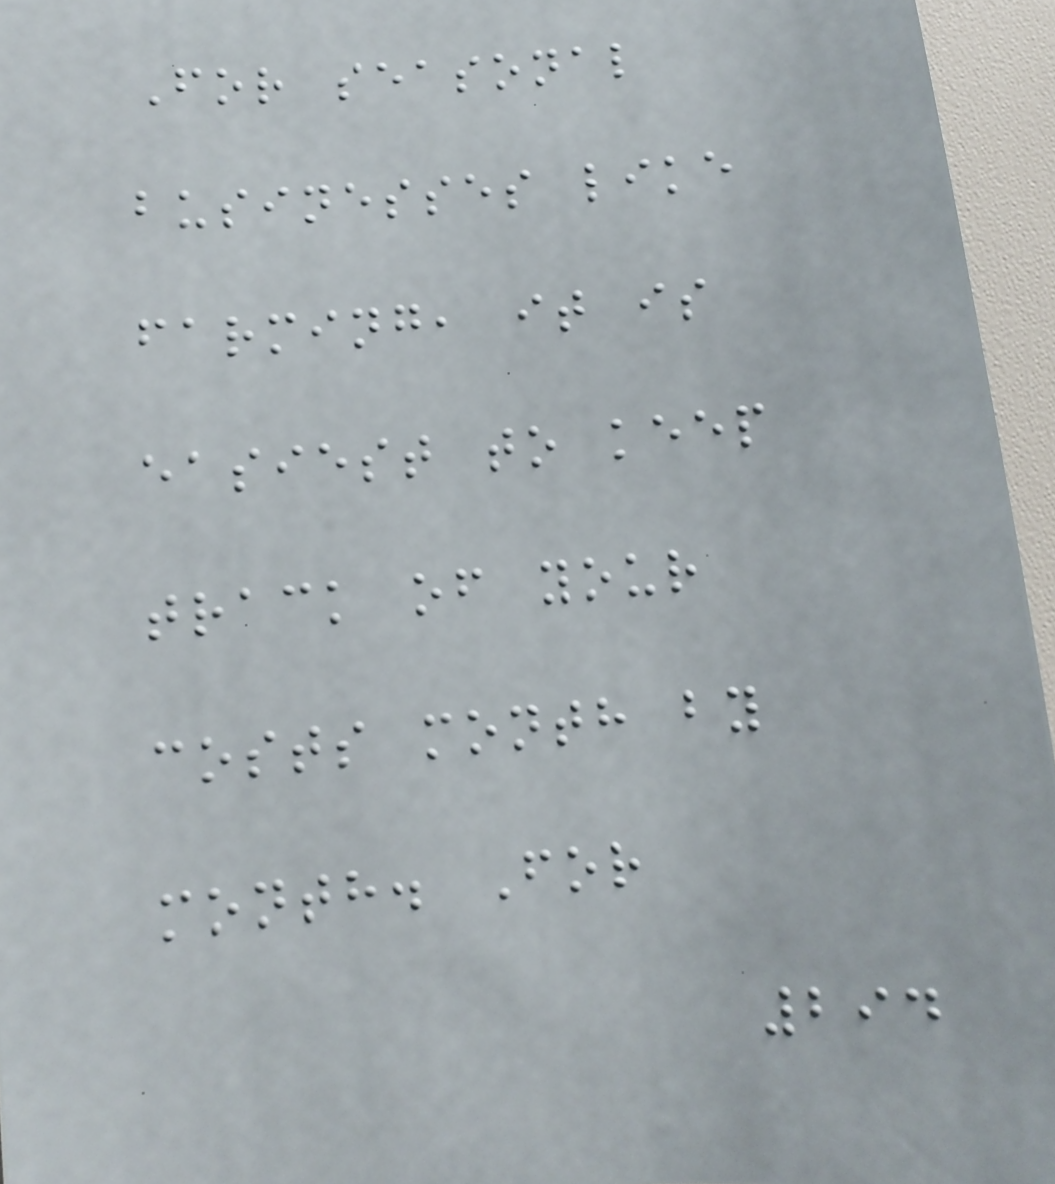For seasonal
businesses like
farming, it is
easiest to keep
track of your
costs month by
month. For
294
